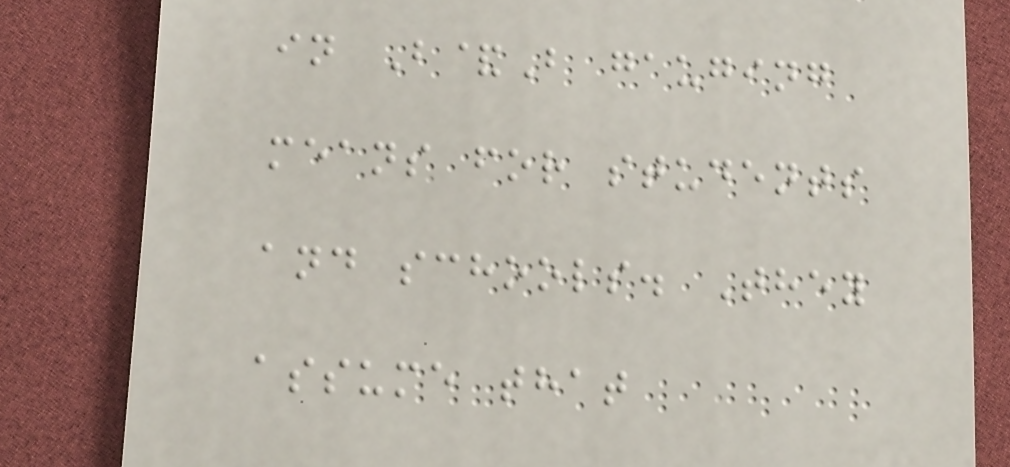in B&B gauging
means for students
and schools. They
assume that
